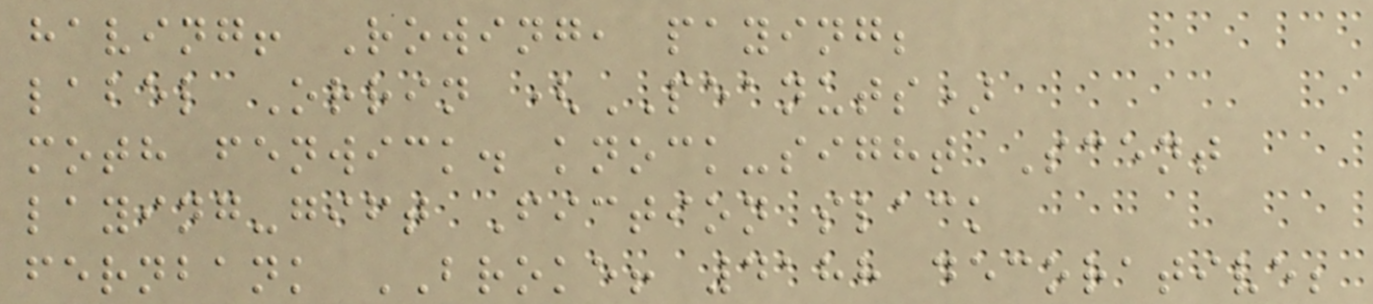having! Rowing, paying;
label Orrin (PEANUTS)
moth fenwick. knock-sight Scent
laying-gift Fiction slack
fernbank BROKE! 4188 decorative;
